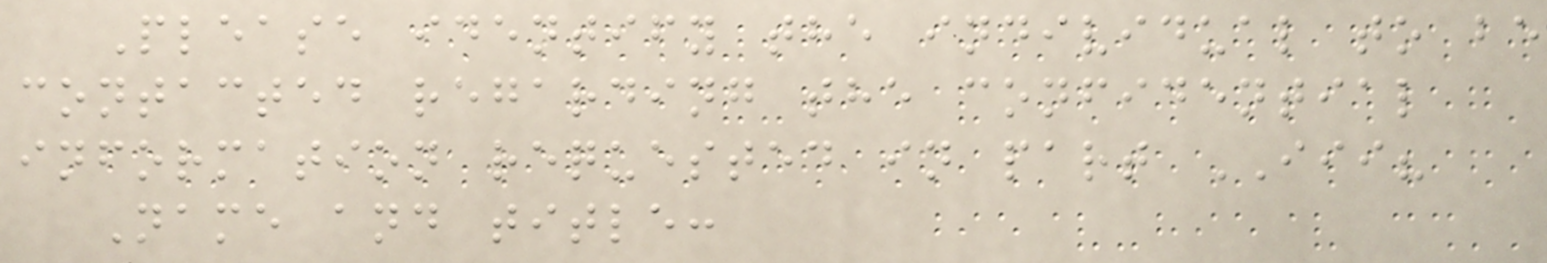Please identify the individual to be
contacted regarding the confidential
information requested in part III?
Name and title:
